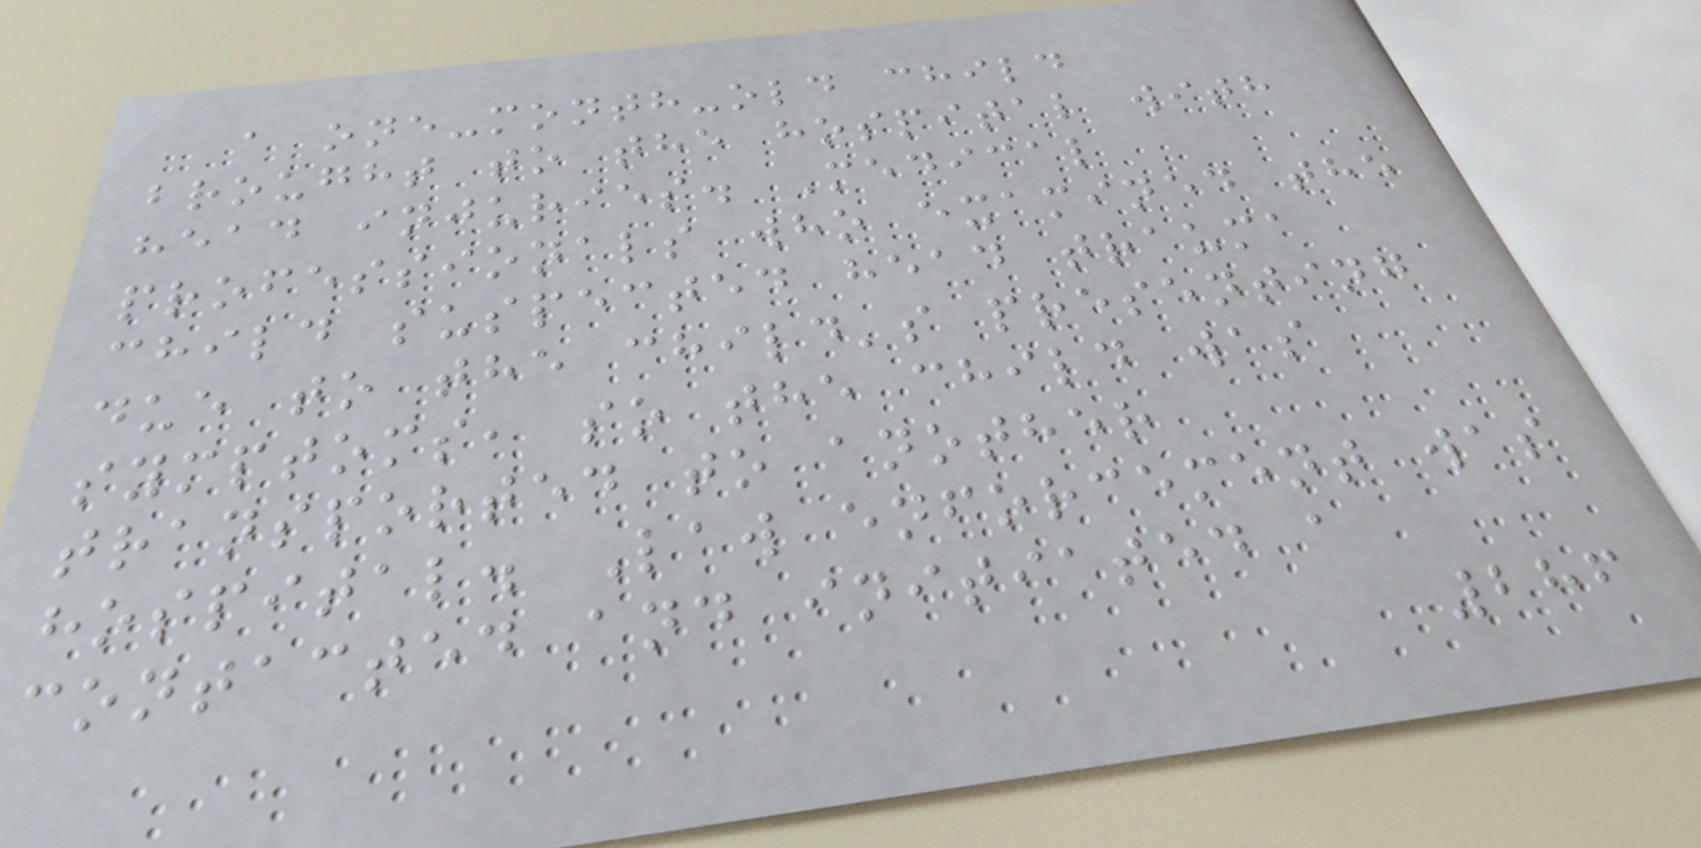a one-month-old child
brought to the hospital with
head injuries. Medical
professionals who examined the
child suspected head trauma
due to the child's presenting
symptoms, so the child was
transported to another
hospital. Law enforcement was
contacted and initiated a
286
